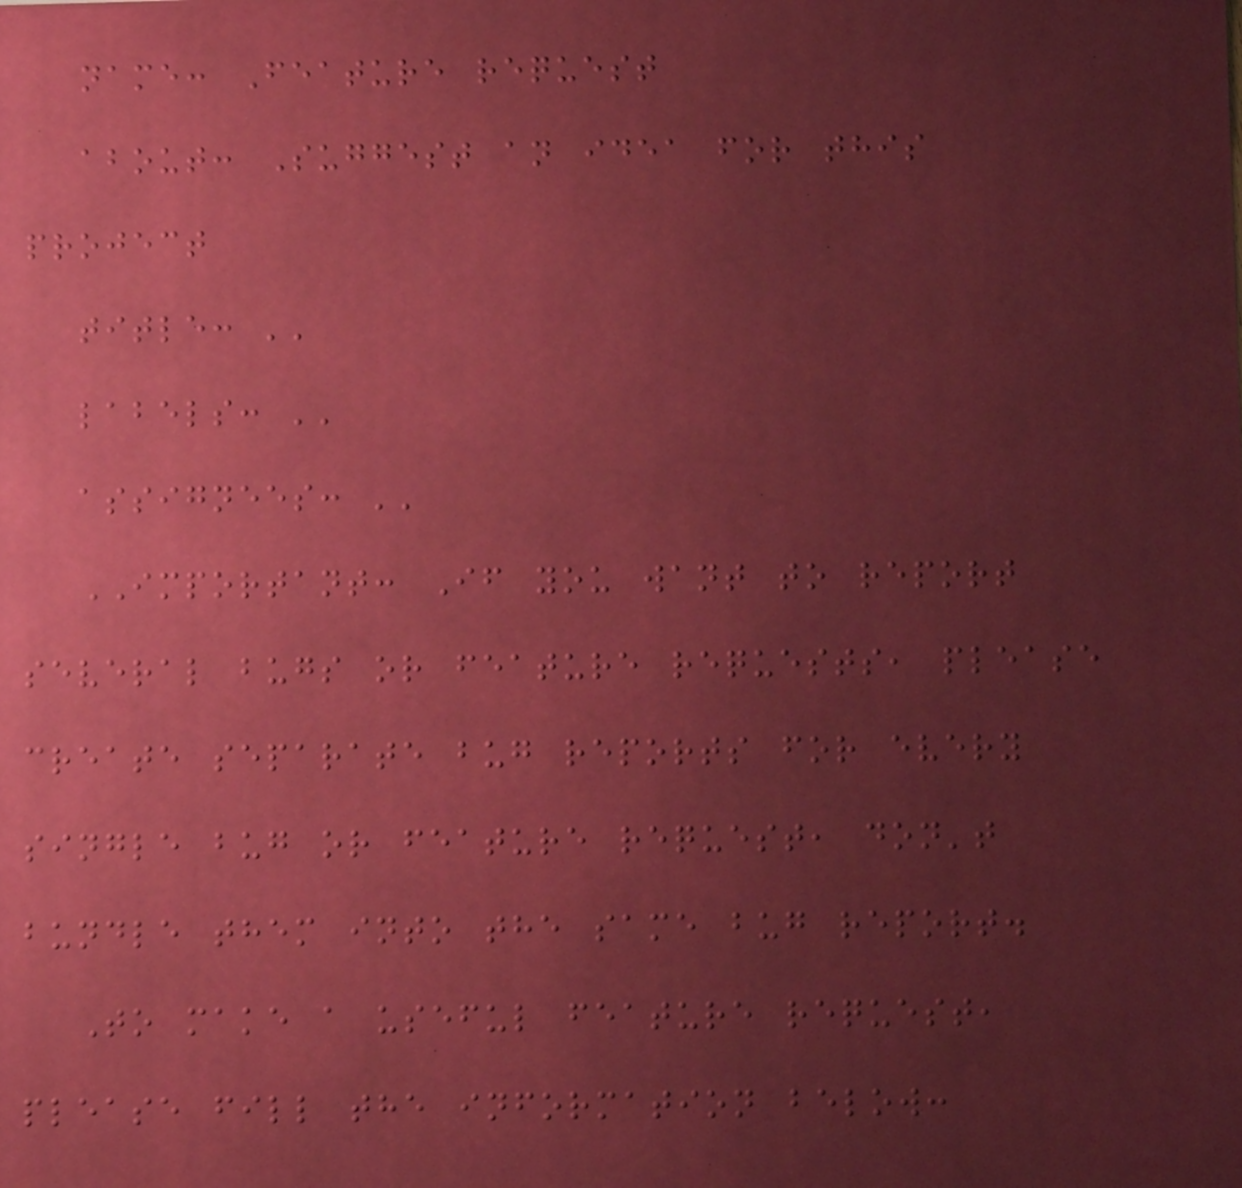name: Feature request
about: Suggest an idea for this
project
title: ''
labels: ''
assignees: ''
IMPORTANT: If you want to report
several bugs or feature requests, please
create separate bug reports for every
single bug or feature request, don't
bundle them into the same bug report.
To make a useful feature request,
please fill the information below:
